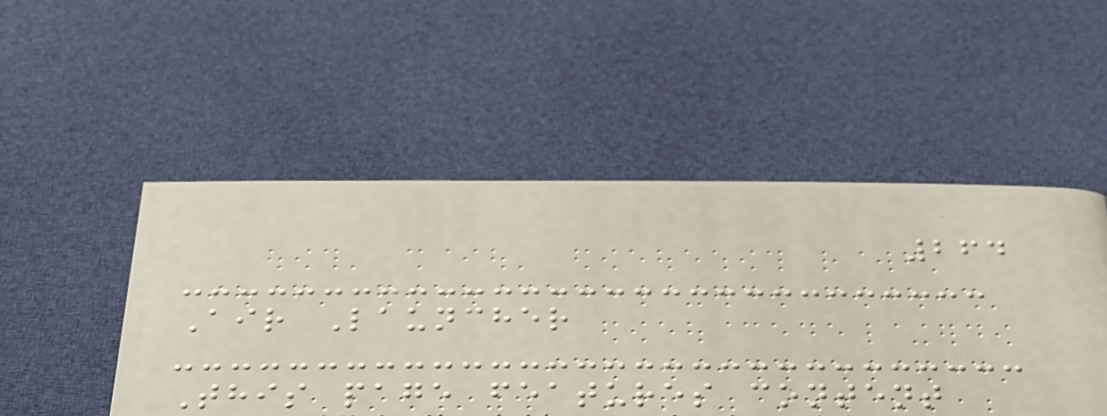264
Air Launcher
This page features content
